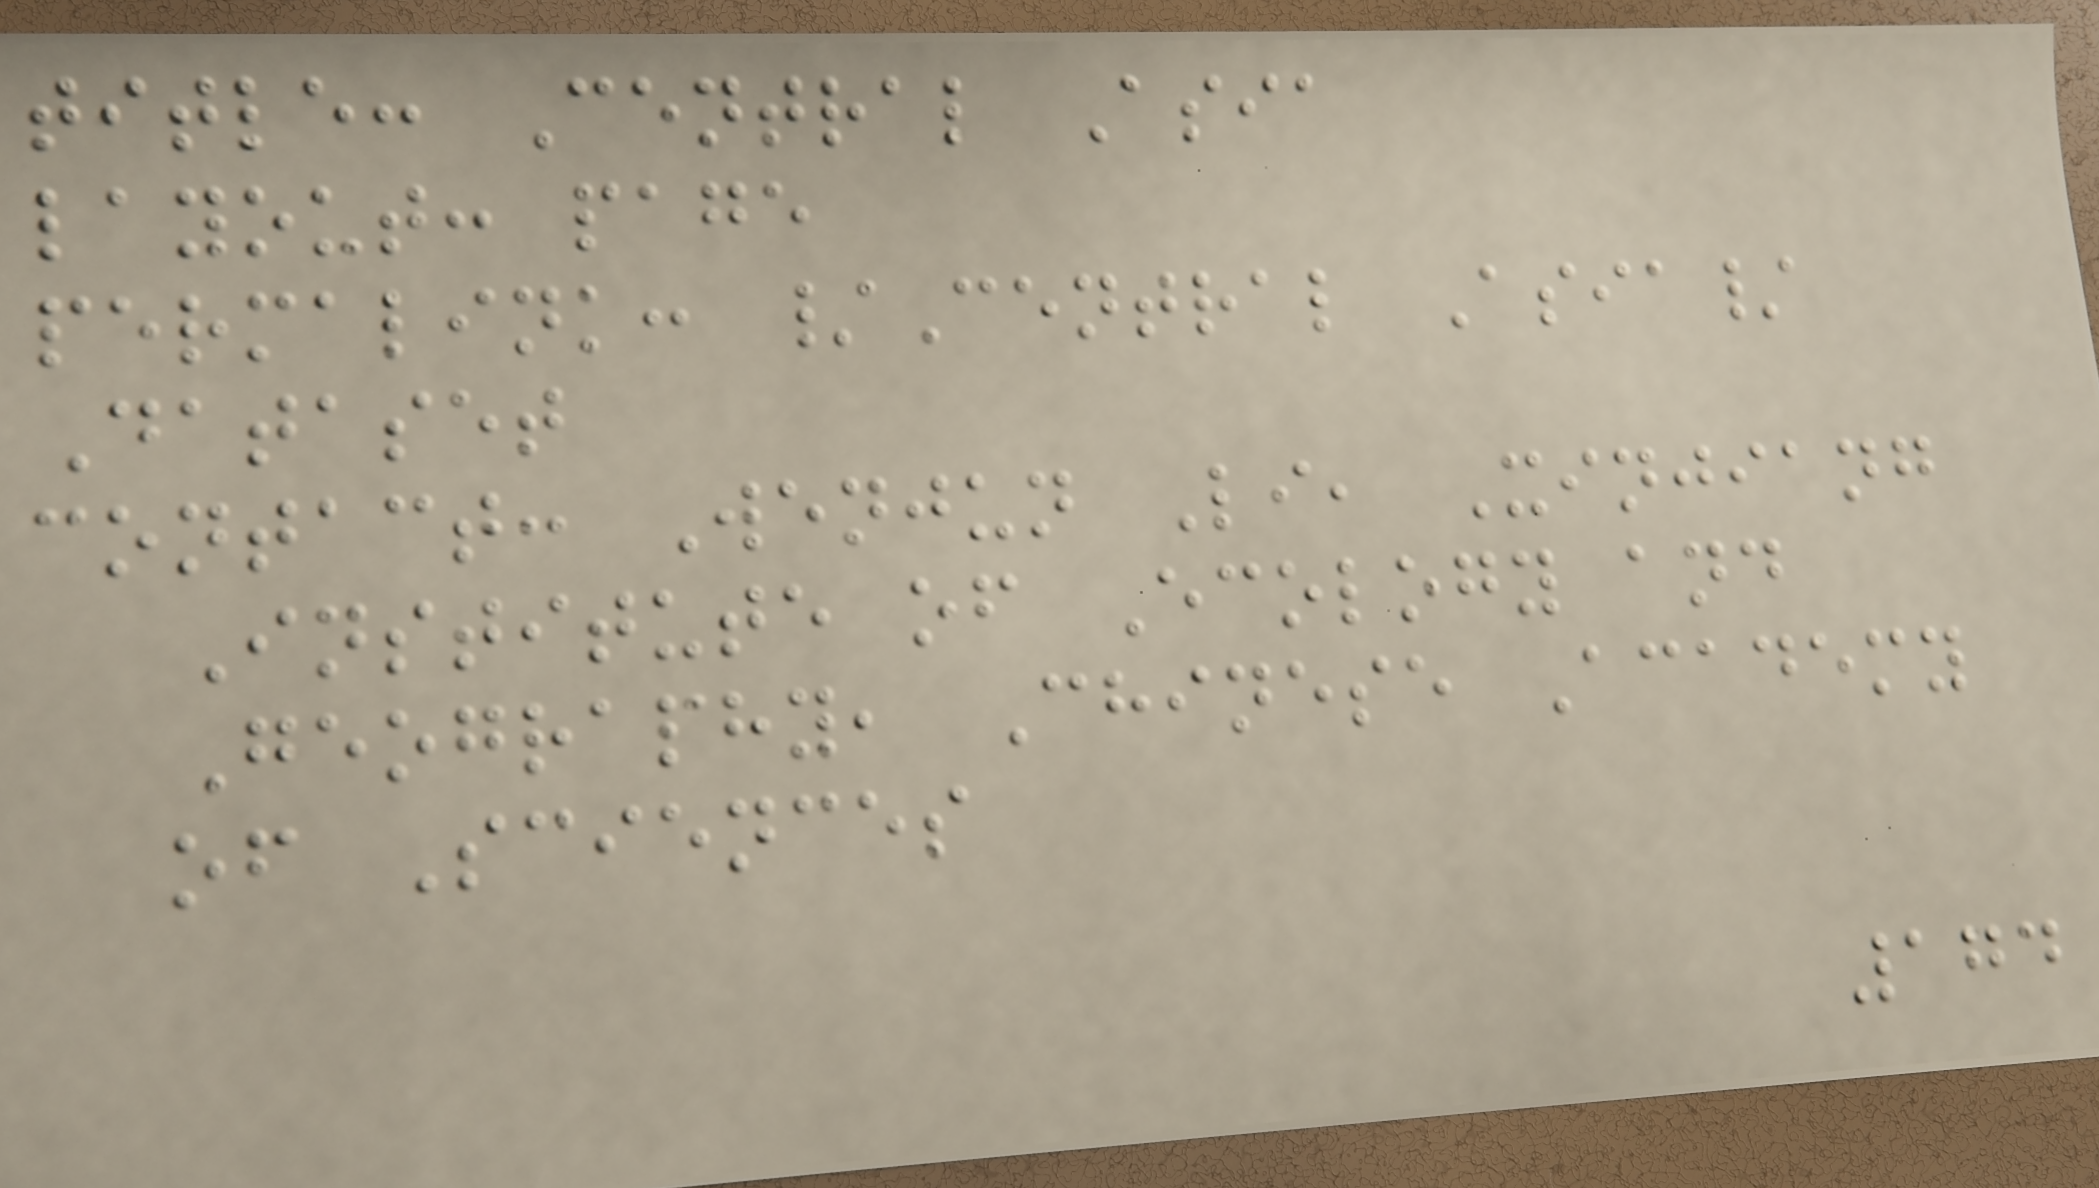title: Central Asia
layout: page
permalink: /Central Asia/
Dataset
contact: Wenjun Li, Xinjiang
Institute of Ecology and
Geography, Chinese Academy
of Sciences
174
